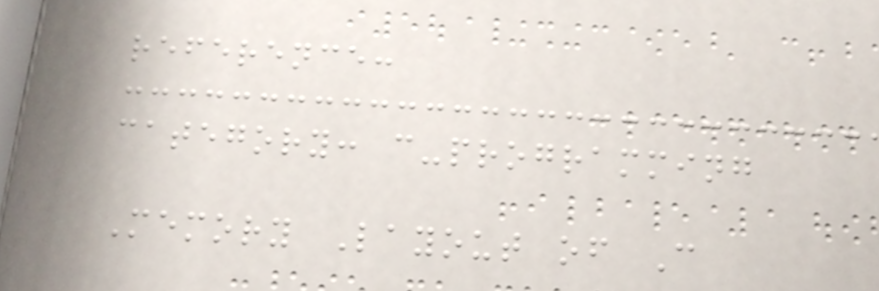reference:
category: c-programming
Memory Layout of C
